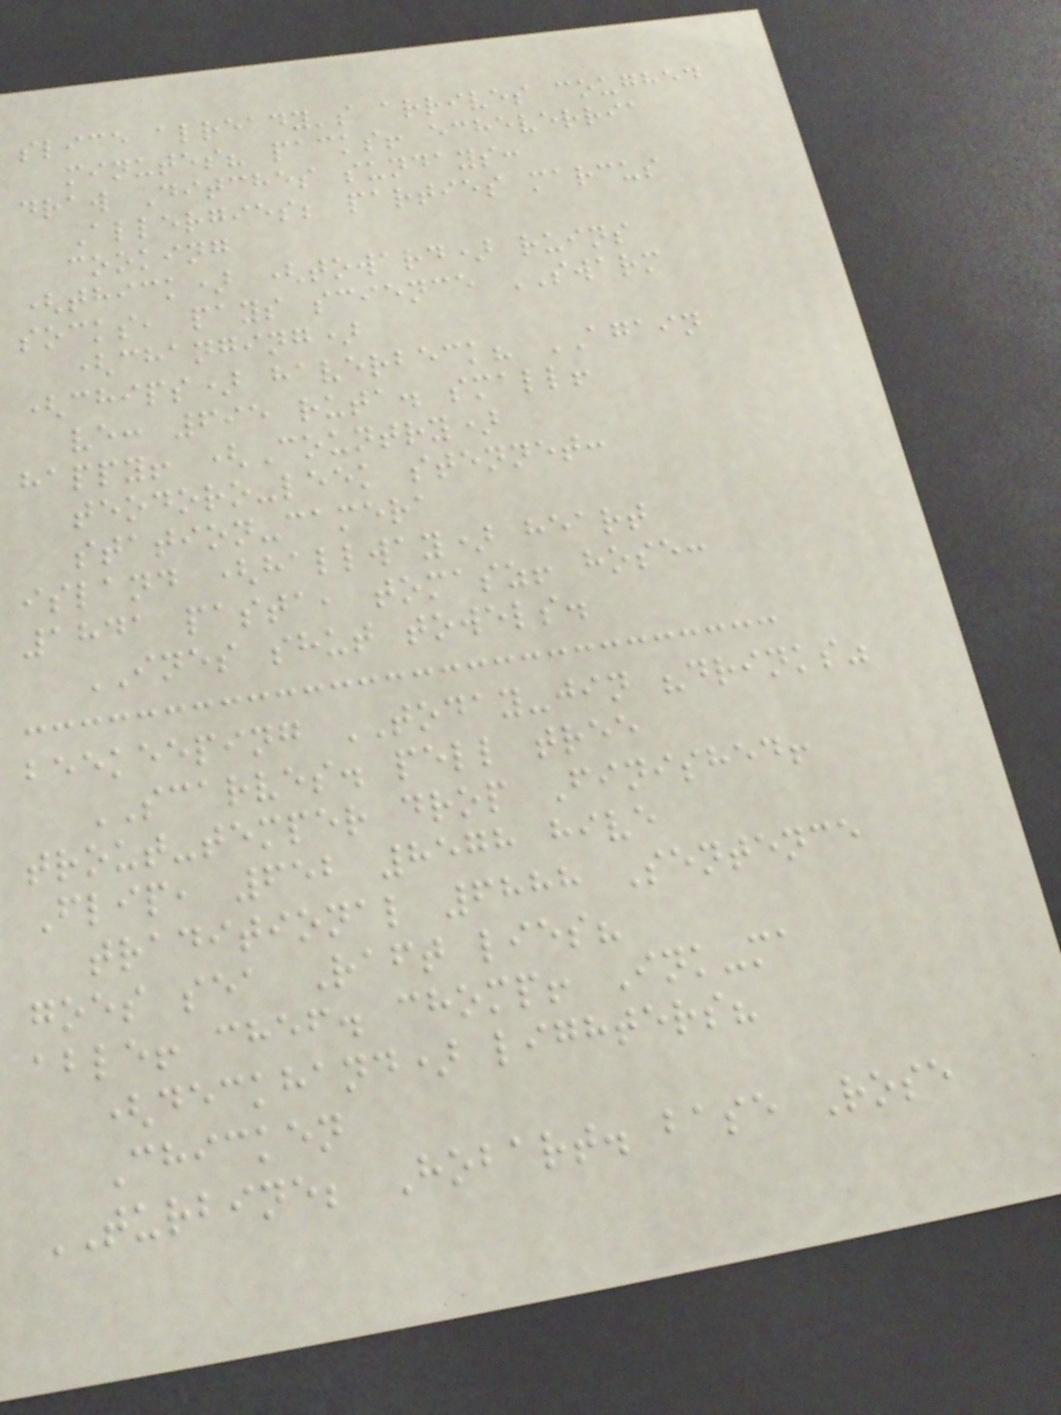slice already's arrives coughed
minutes? packs! echeverria
draw Ditches sundays:
Allergies; parties marcus
cooking
(thick) (toward) ruins
socks, pays science SWARM
(changing)
(chips) haverbeck? AGAIN
ve: 695 ruta. small!
happy! (Country)
teodoro-leek stennet:
station-camera
island (hallway) heart
1841 pasta, tomasz! hose:
INES shut towels.
beekeeping TODAY-jin "drinks"
SCARVES. pell tree
trout-temper drop Finished!
Flip, 652 8578 hive
traditional 6888 Sentence
goes sea Raft lies?
able! chef. chomp! Ink-ma
(deckhand) lighters?
Chicken
TURBINE; Hobart. base Rose
